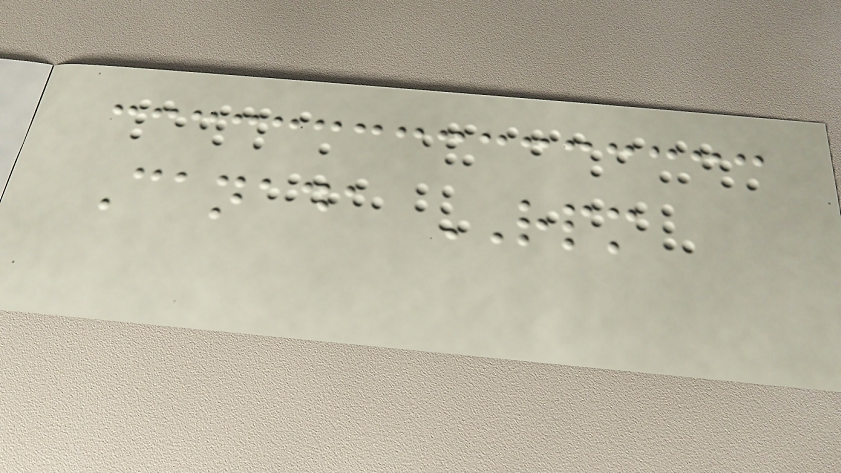Canada RPM
